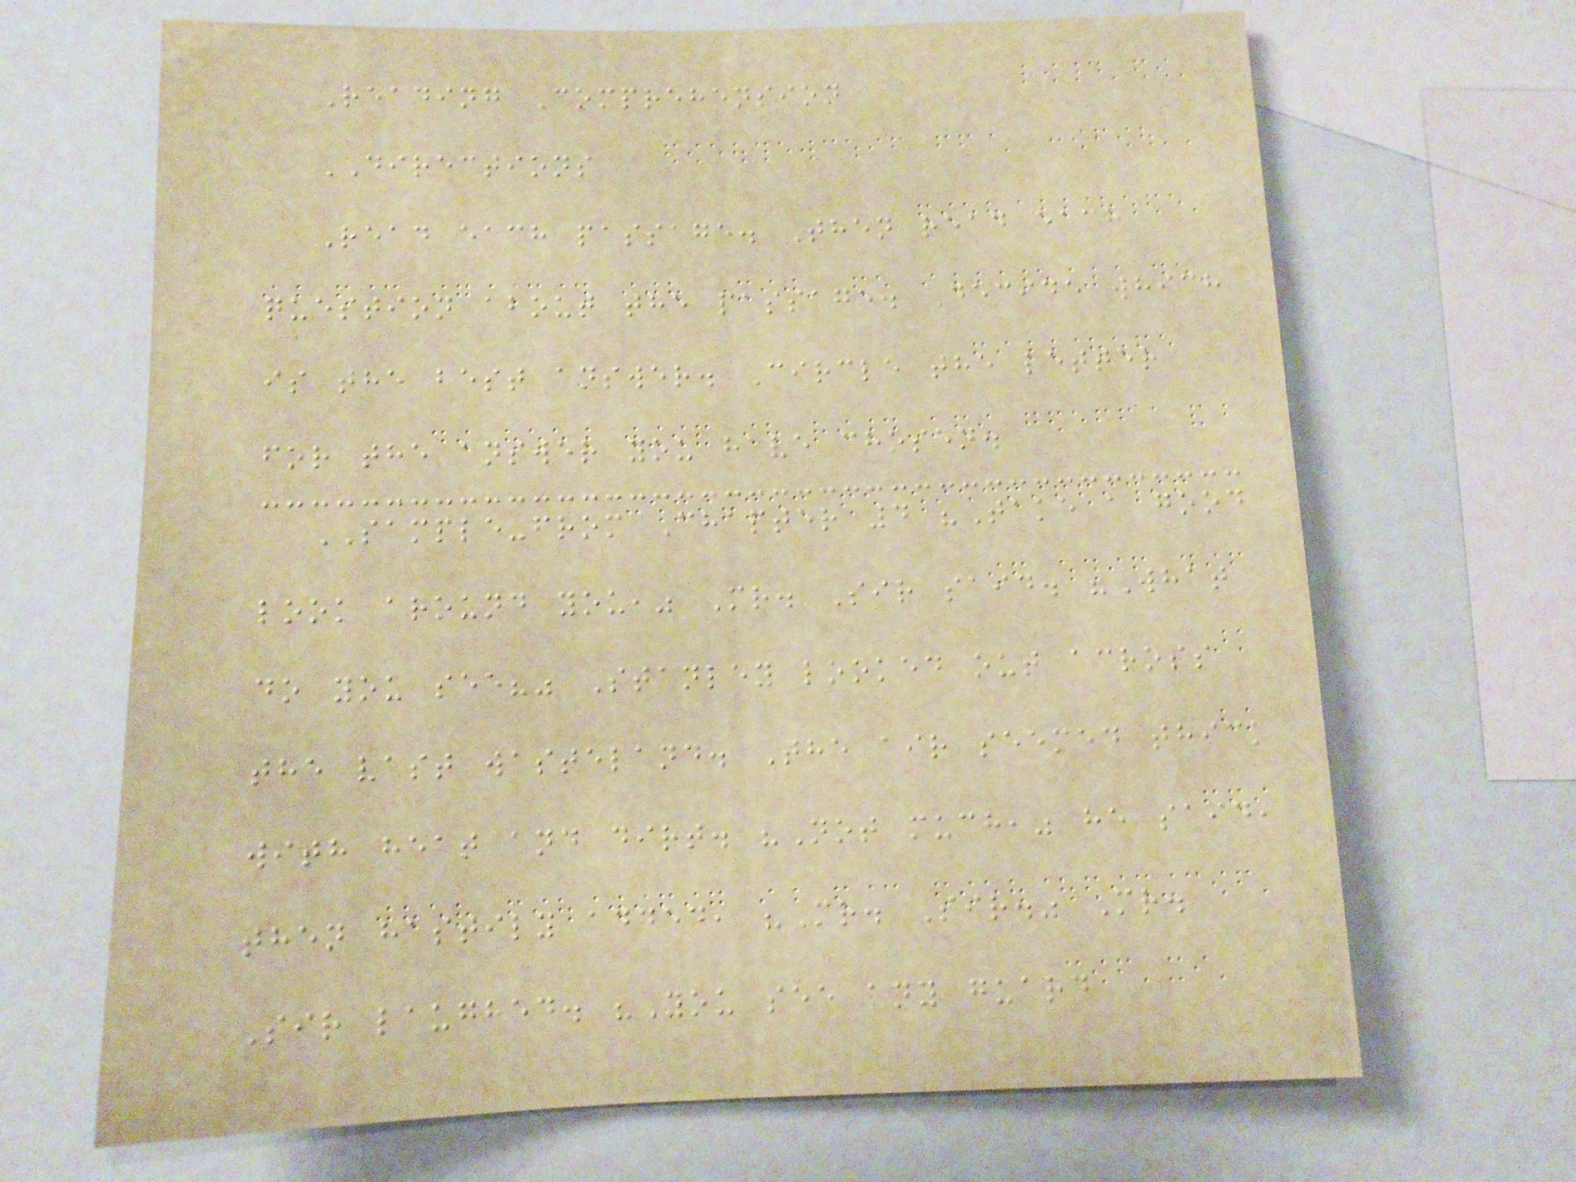Reading Comprehension
DIRECTIONS
Read each passage. Then read each
question about the passage. Decide which
is the best answer. Circle the letter
for the answer you have chosen.
SAMPLE-from Chapter 4 "Take a good
look around you," Mr. Sir said. "What
do you see?" Stanley looked out across
the vast wasteland. The air seemed thick
with heat and dirt. "Not much," he said,
then hastily added, "Mr. Sir." Mr.
Sir laughed. "You see any guard
